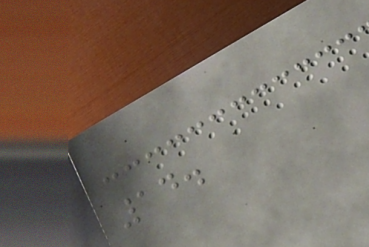14.
